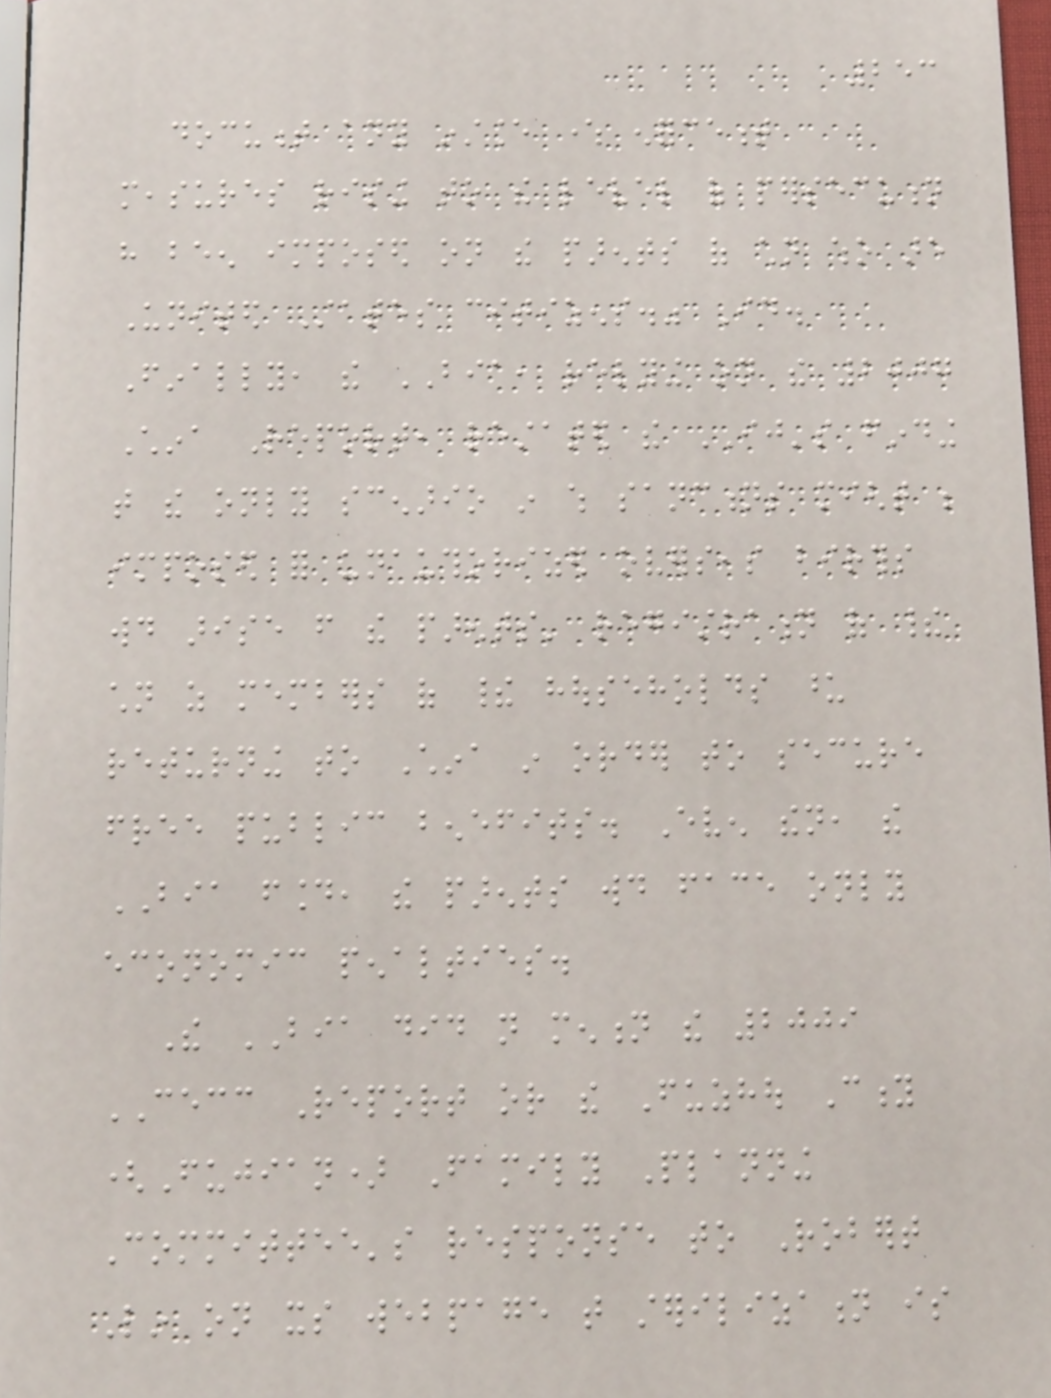253
document any instance where enforcement
measures rising to the level of persecution
have been imposed on the parents of children who are
United States citizens." Id.
Finally, the BIA, relying on the 2007
China Report, restated the IJ's finding
that the only scenario in which sanctions might be
imposed for unauthorized overseas births
would arise from the parents' registration of their
children as members of their households upon
returning to China in order to secure
free public benefits. Even then, the
BIA found, the parents would face only
economic penalties.
The BIA did not mention the 2009
CECC Report or the Fuzhou City
(Fujian) Family Planning
Committee's response to Robert
Lin on its webpage that sterilization is
